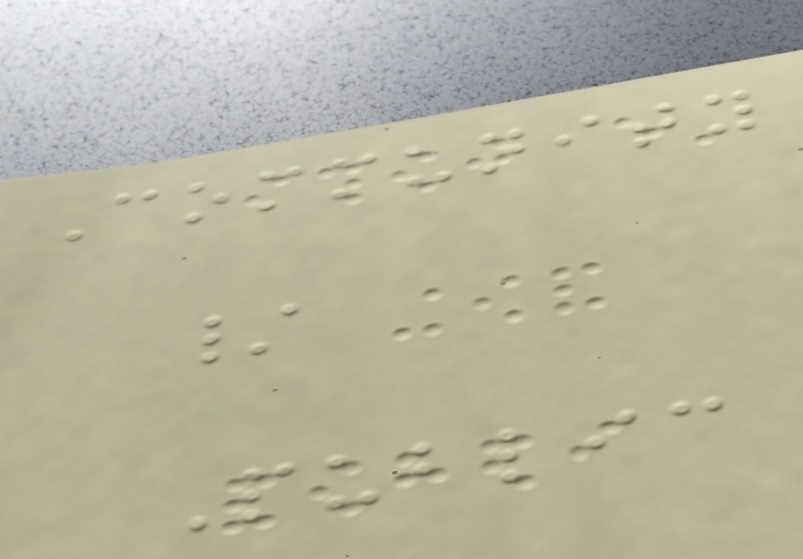Community
/
Public
